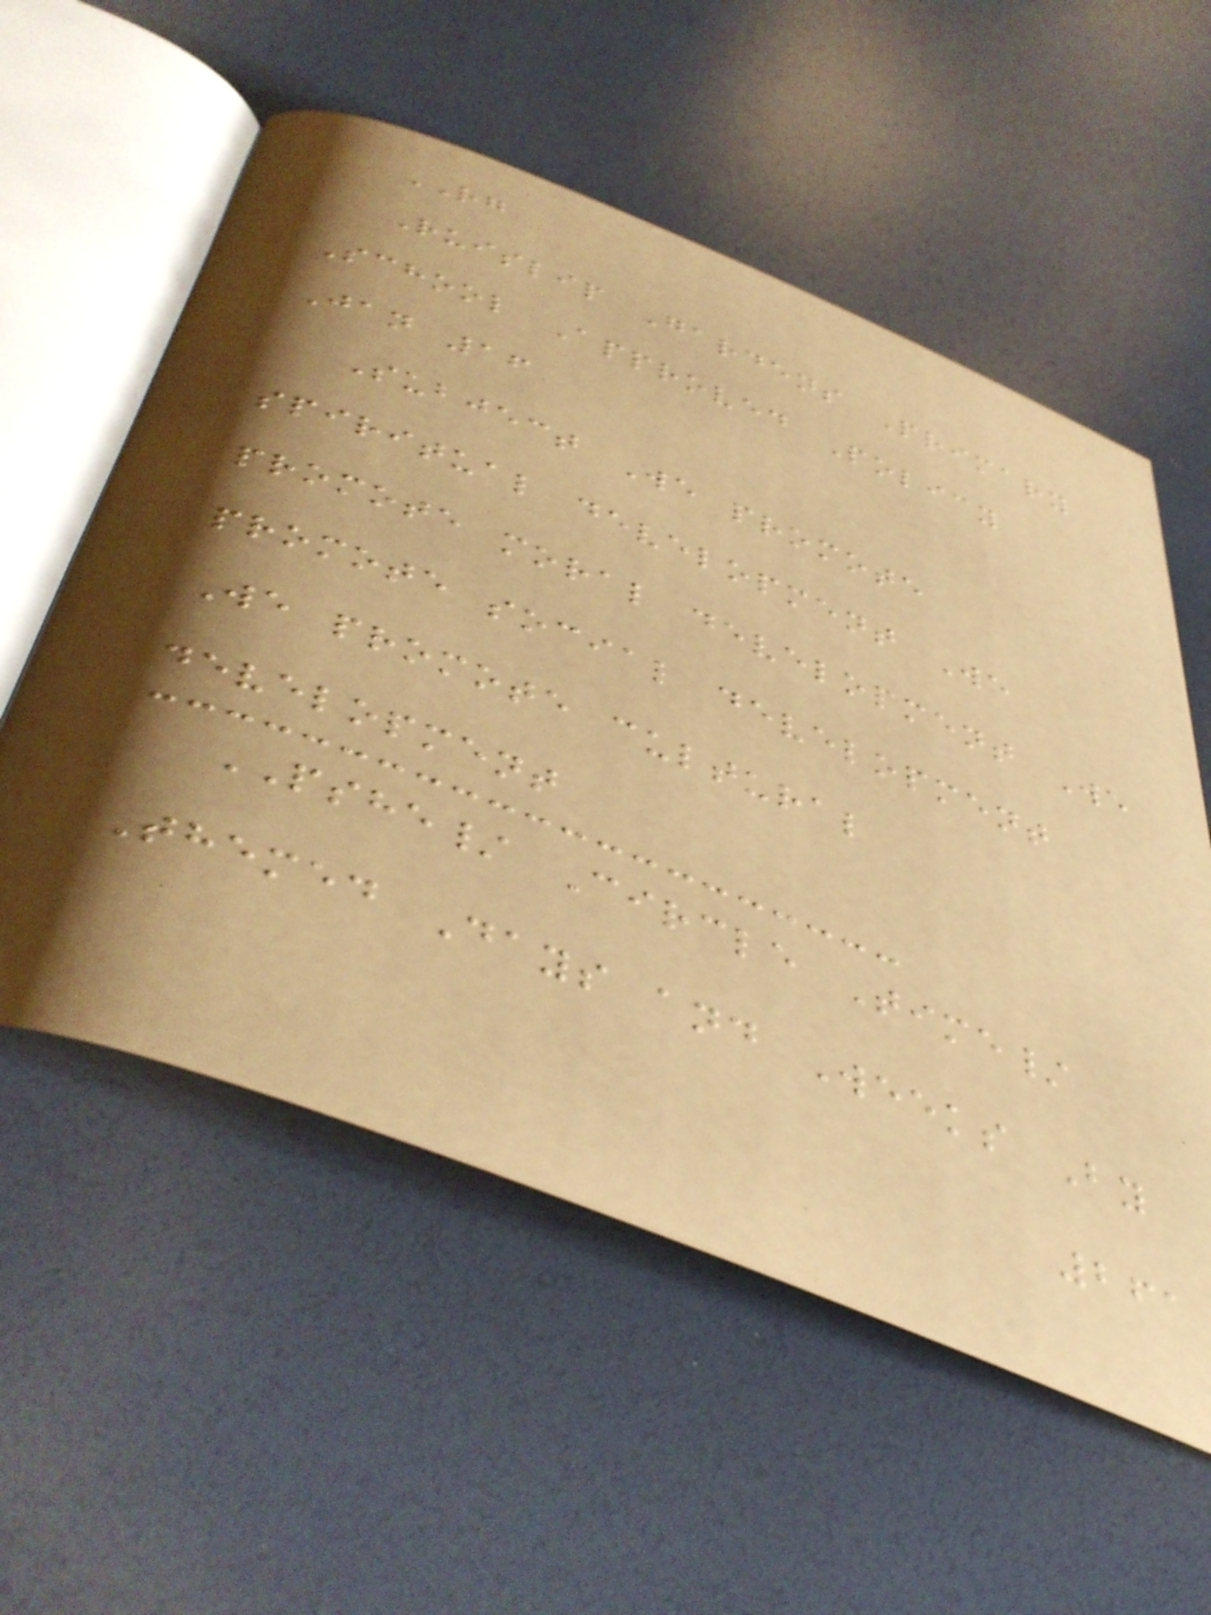RG
Ruislip Gardens Primary
School Approved Policy
Jan 16
Subject We promote
spiritual development We
promote moral development We
promote social development
We promote cultural
development
PSHE/ Circle Time/
Themed Days and Weeks By
261
